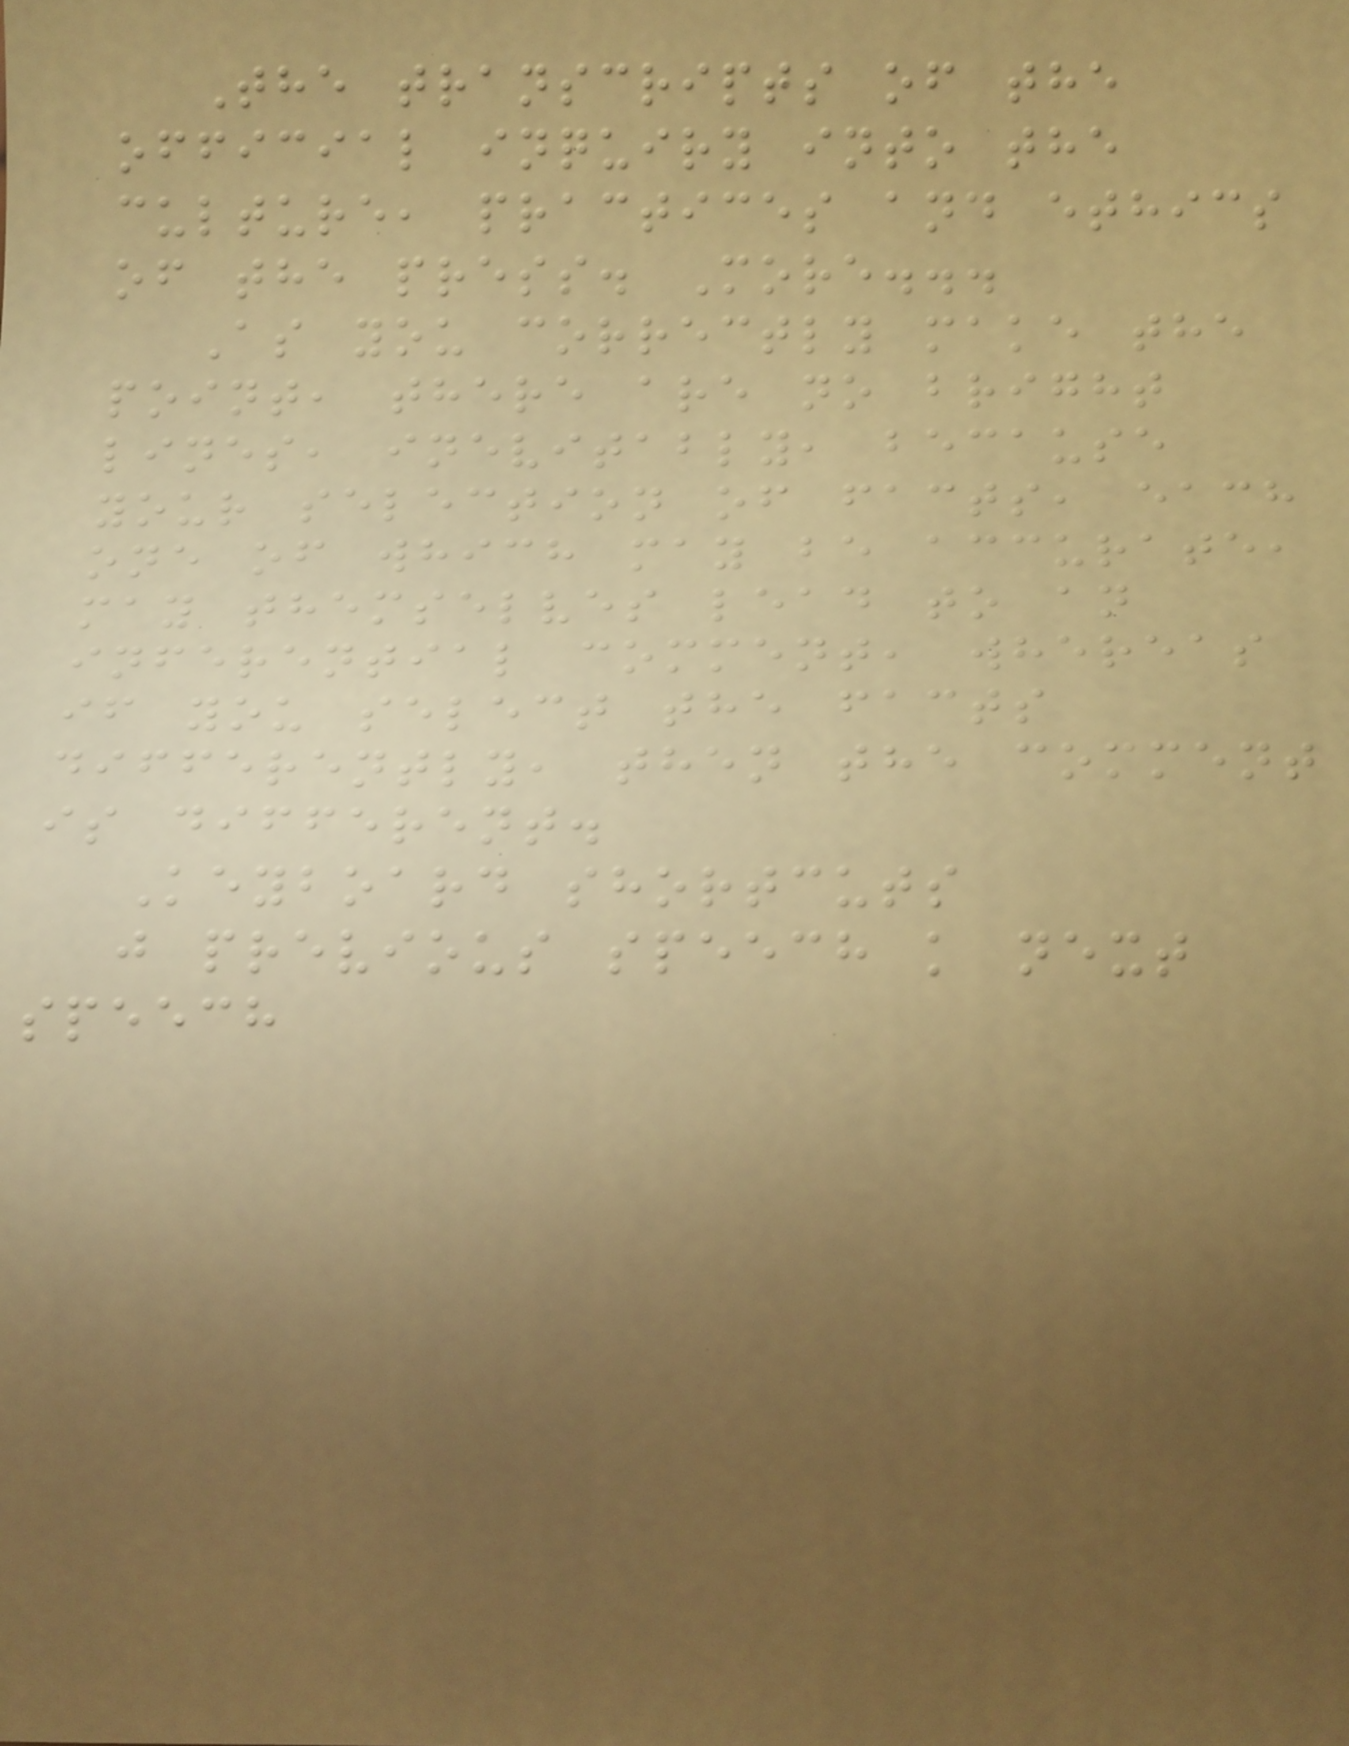The transcripts of the
official inquiry into the
culture, practices and ethics
of the press. More...
As you correctly make the
point, there are no bright
lines, inevitably, because
your selection of facts, each
one of which may be accurate,
may themselves lead to an
inferential comment, whereas
if you select the facts
differently, then the comment
is different.
Keyboard shortcuts
j previous speech k next
speech
